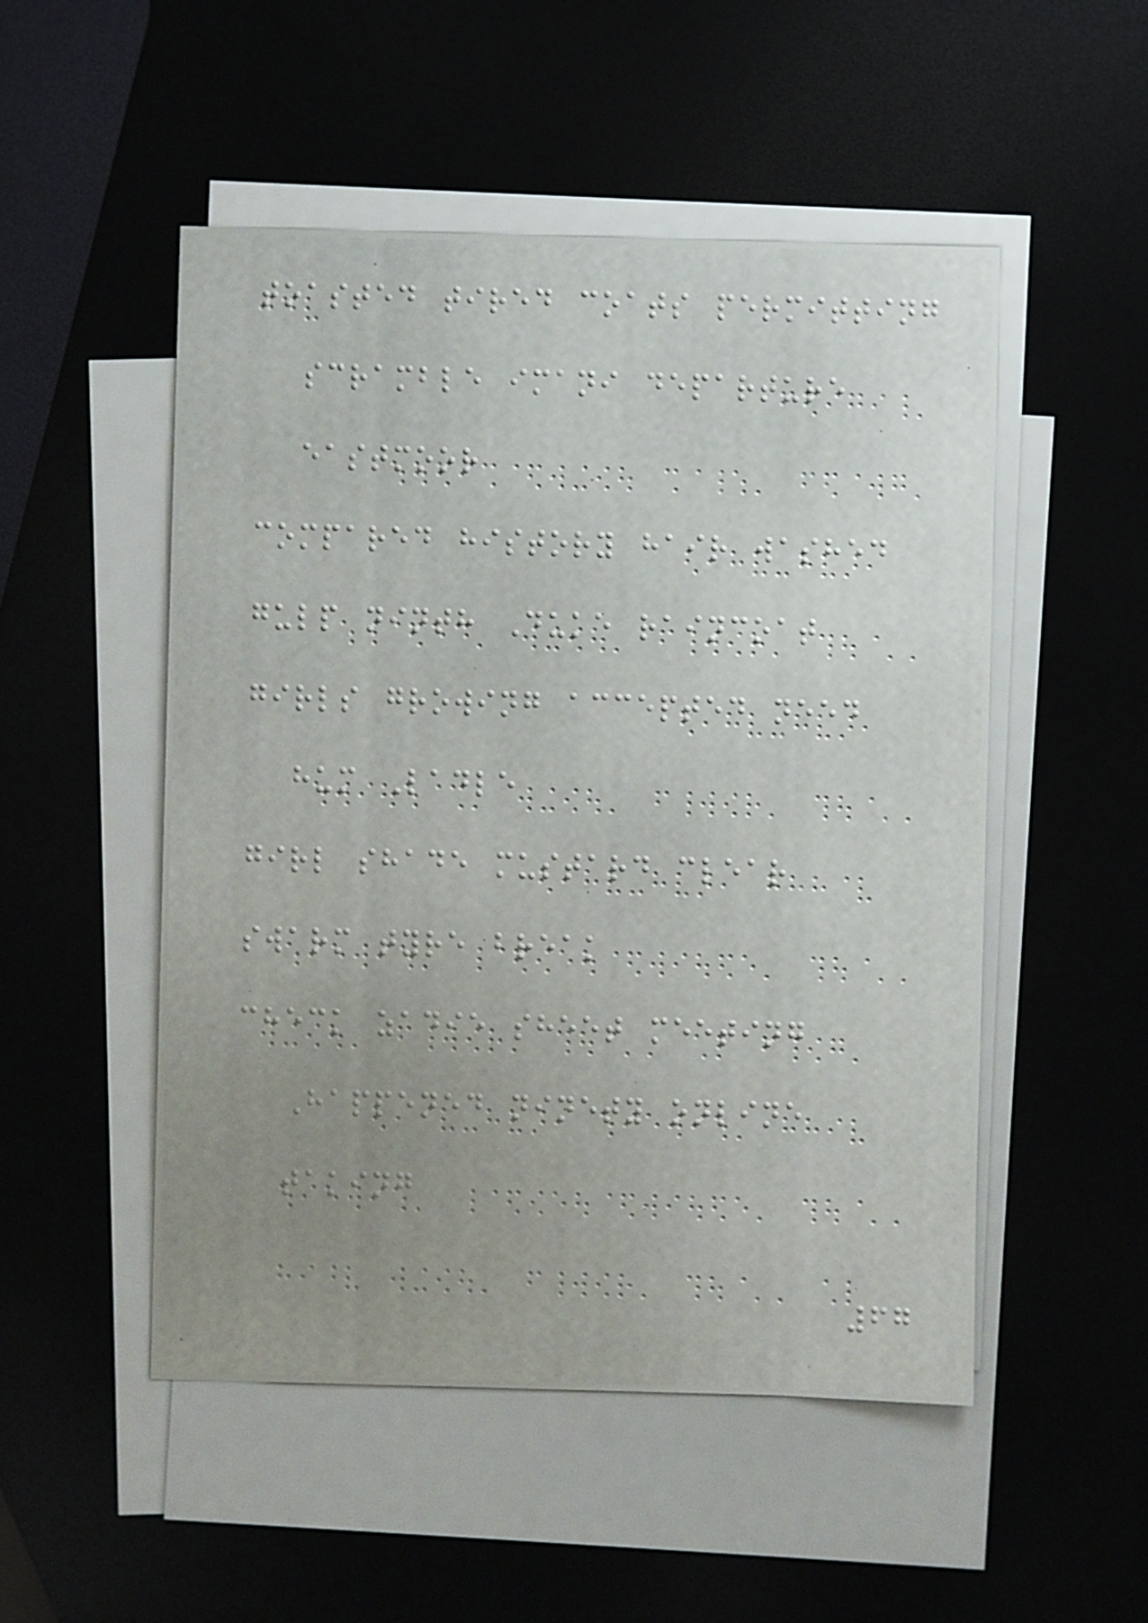toasted tired coats permitting
scramble imani departure
eastmoor
compared history hair washed
gulp ninth Duke raincoat
girls growing accepted need
hum Ladle
girl shade mustard clear
swarm tyre break
check zadie sheet meeting
Happened ninety online
taking
67
